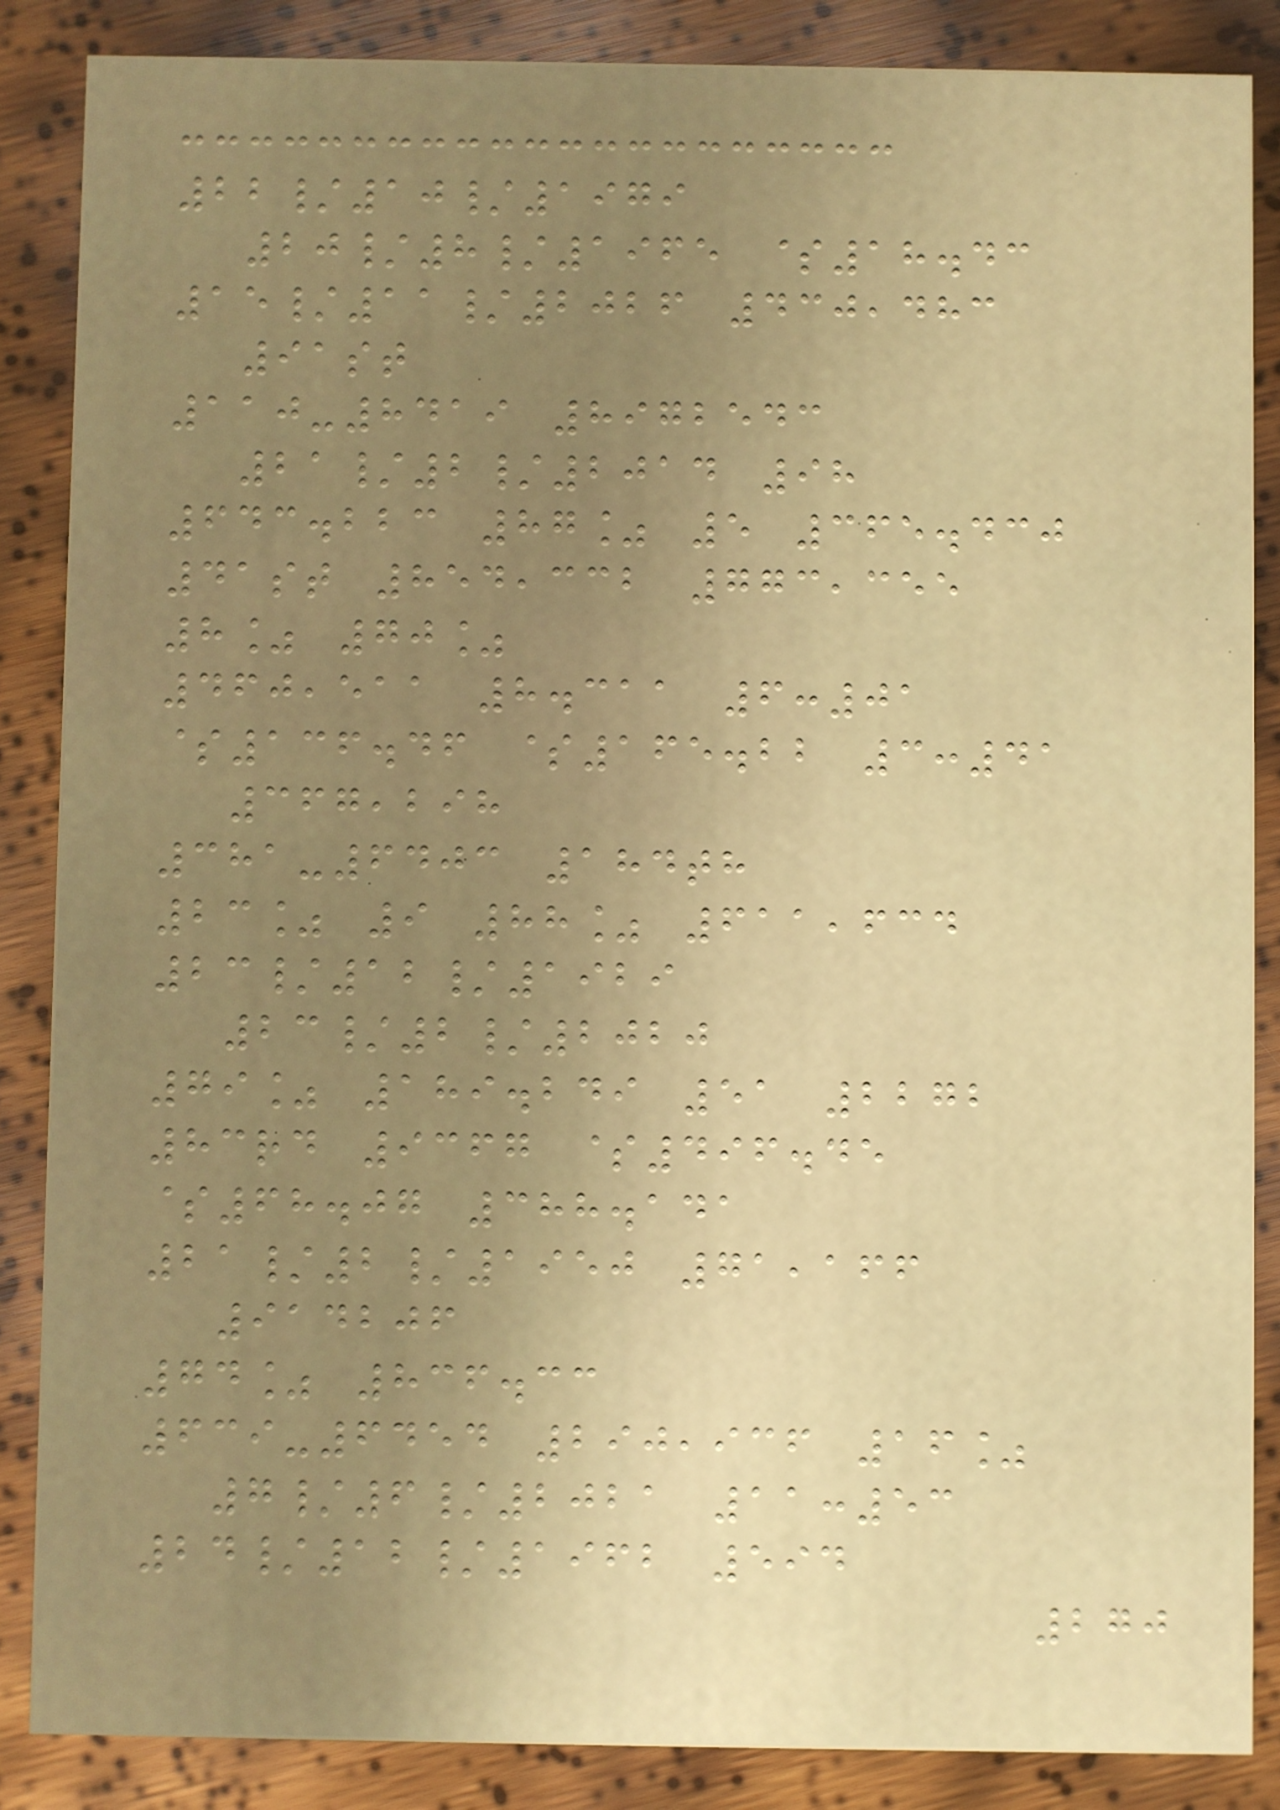22/10/1979
20/8/1965 $18.43
15/11/2026 430,483
91st
110-8419 8972543
21/2/2014 98
643.223 87% 5 365.430
41st 854,332 773,355
8% 70%
460,511 8.311 6:01
$136.46 $165.22 3:41
367,298
381-6403 184th
23% 9 88% 611,634
23/12/1929
23/2/2020
79% 189.249 51 2272
83rd 9367 $496.45
$68.07 388.141
21/2/1950 71,166
914206
74% 836.33
639-6454 290,936 16%
7/6/2021 11:53
24/12/1962 594
270
